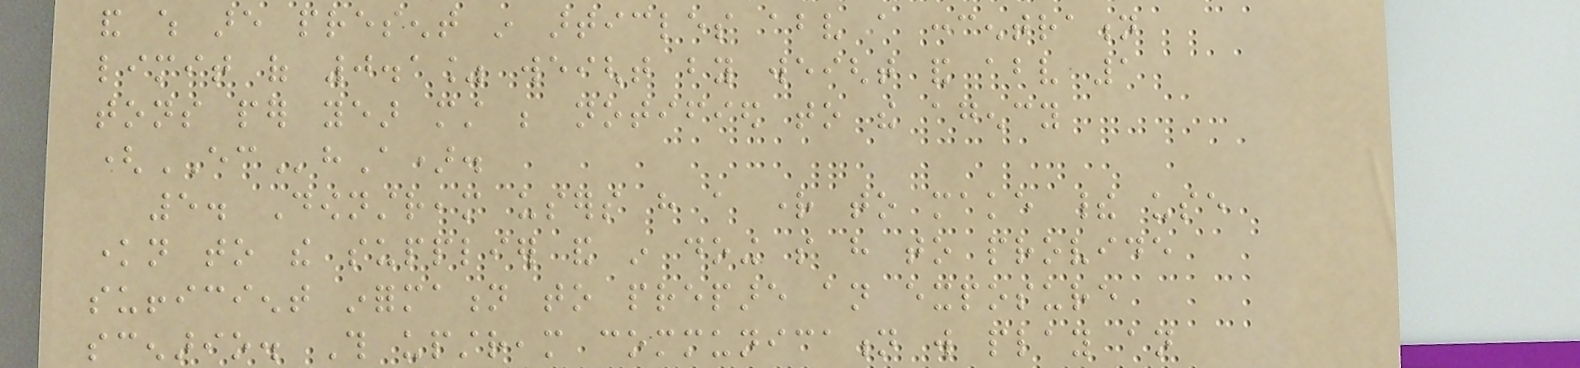and which are present in articles above a concentration
limit of 0.1% weight by weight and above 1
tons per year must be notified to the agency
(EChA).
5. Downstream users have a right to make their use
known to the supplier and in doing so have to provide
sufficient information to prepare an exposure
scenario. This upstream communication will play an
